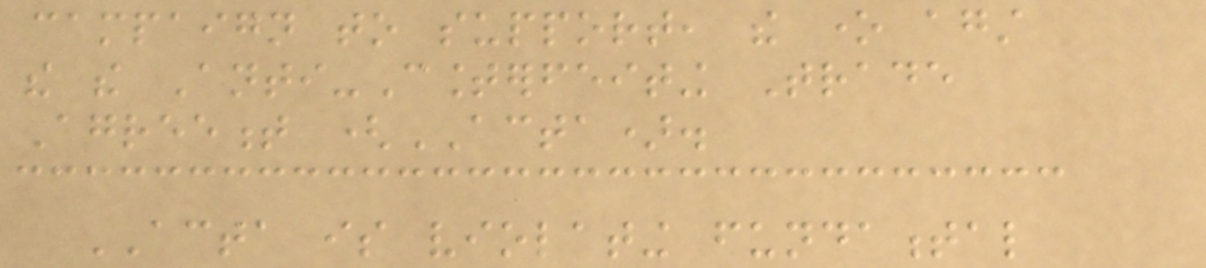campaign to support, the one against
the the Anti-Counterfeiting Trade
Agreement (ACTA).
ACTA is violating fundamental
